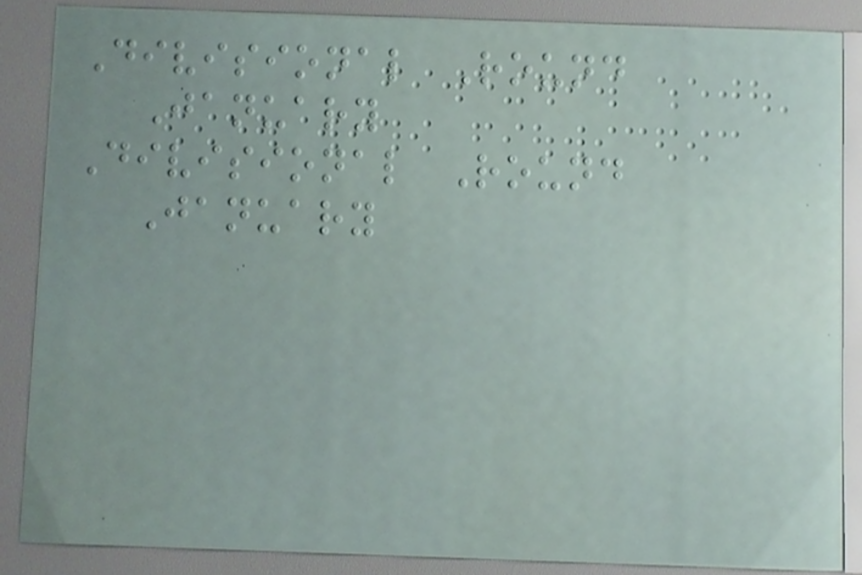Divisional Round
January
Divisional Round
January
